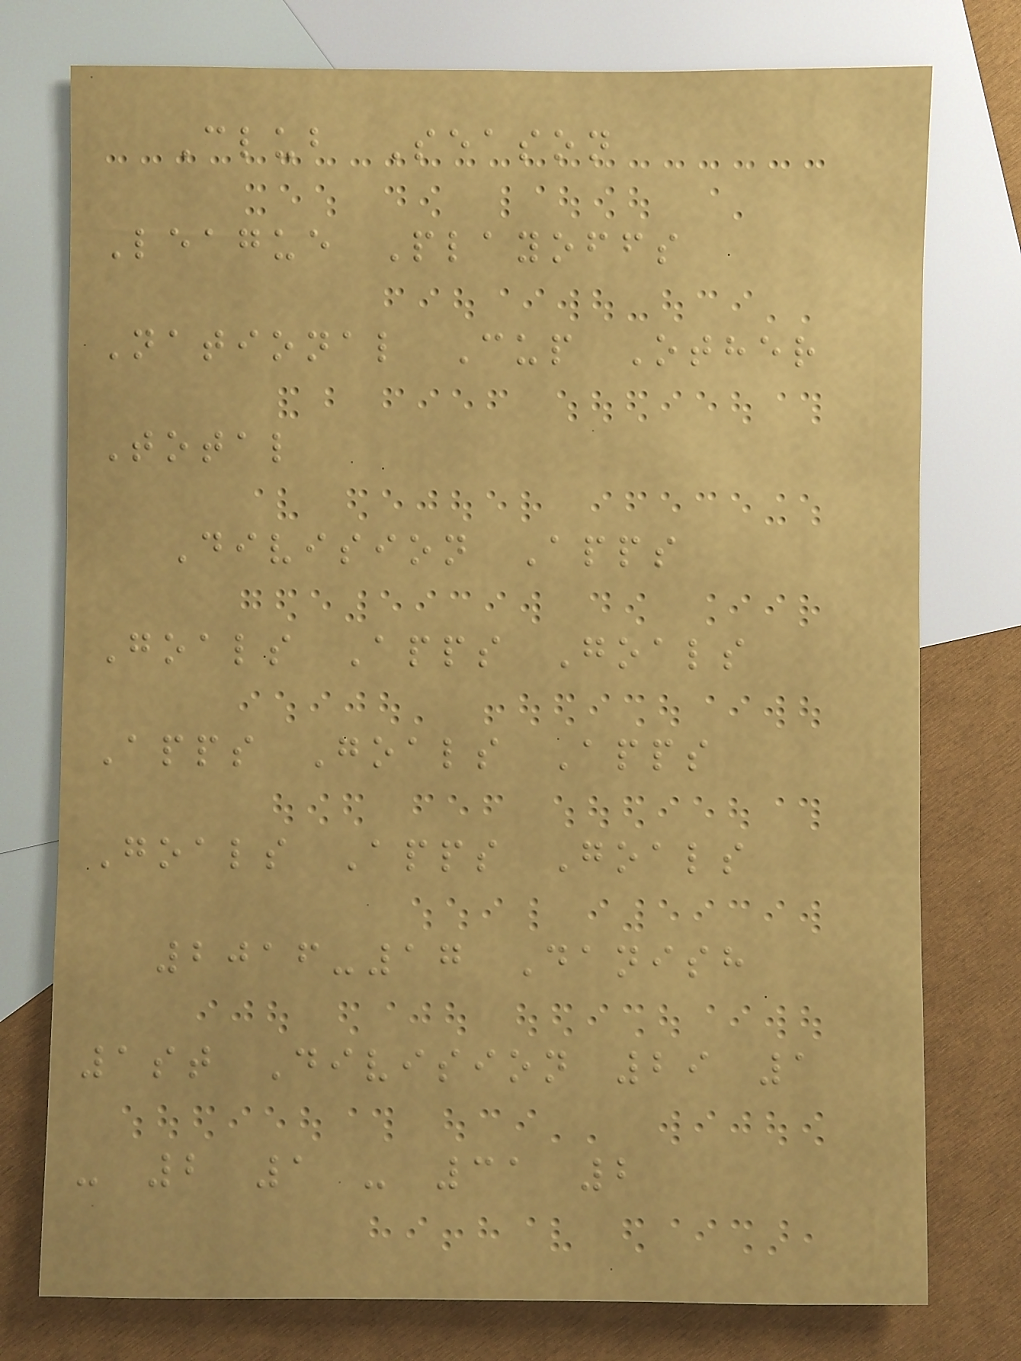Club Season
League Playoffs
National Cup Other
Total
Division Apps
Goals Apps Goals
Apps Goals Apps
Goals Apps Goals
2016-17 Danish
1st Division 29 1
- 2 1 - 31 2
